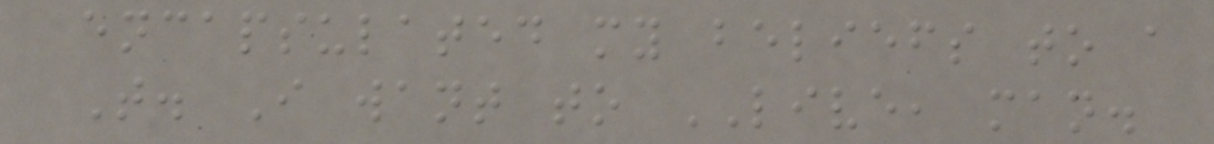encapsulated my beliefs to a
T. I want to LIVE, man.
